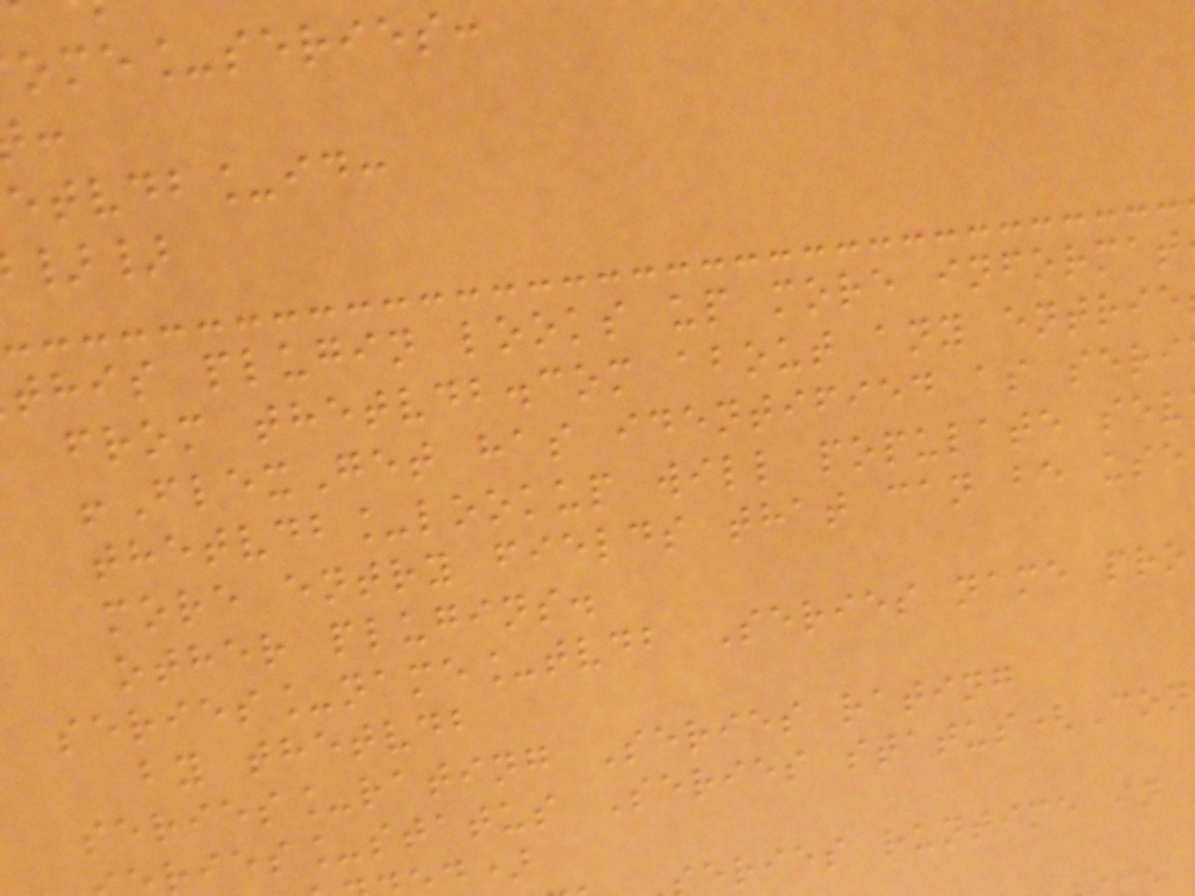ome_series:
etvdb_id:
}}
this plugin looks up more informat
from thetvdb.com about any entrie
!FlexGet has identified as seri
thetvdb_lookup will populate sev
more entry fields that can be use
other plugins.
series_name_tvdb Series name pro
by thetvdb
series_rating Series rating
ries_status Series status(Con
eries runtime in
